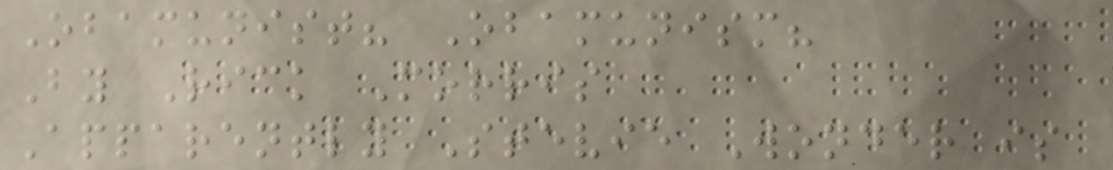Obamunist? Obamunism?
By Rick Morris
Apparently Stevie Wonder is
